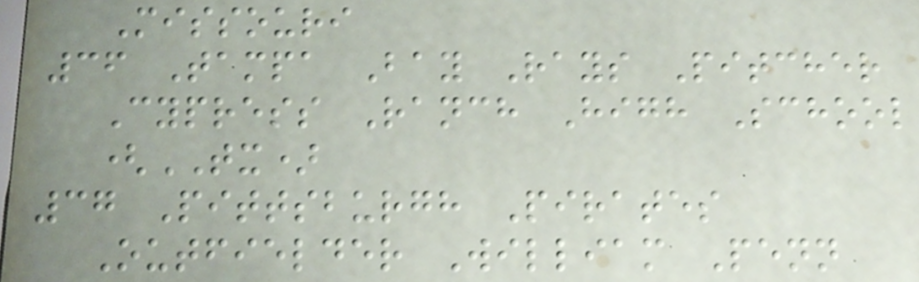Missouri
36 Tampa Bay Rays Pitcher
Cypress Ranch High School
(TX)
37 Pittsburgh Pirates
Outfielder William Penn
